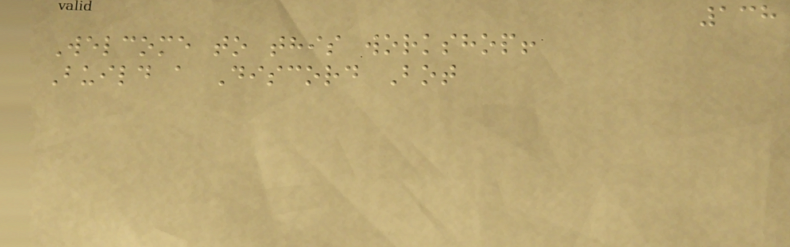138
Welcome to this workshop!
Build a Discord Bot
